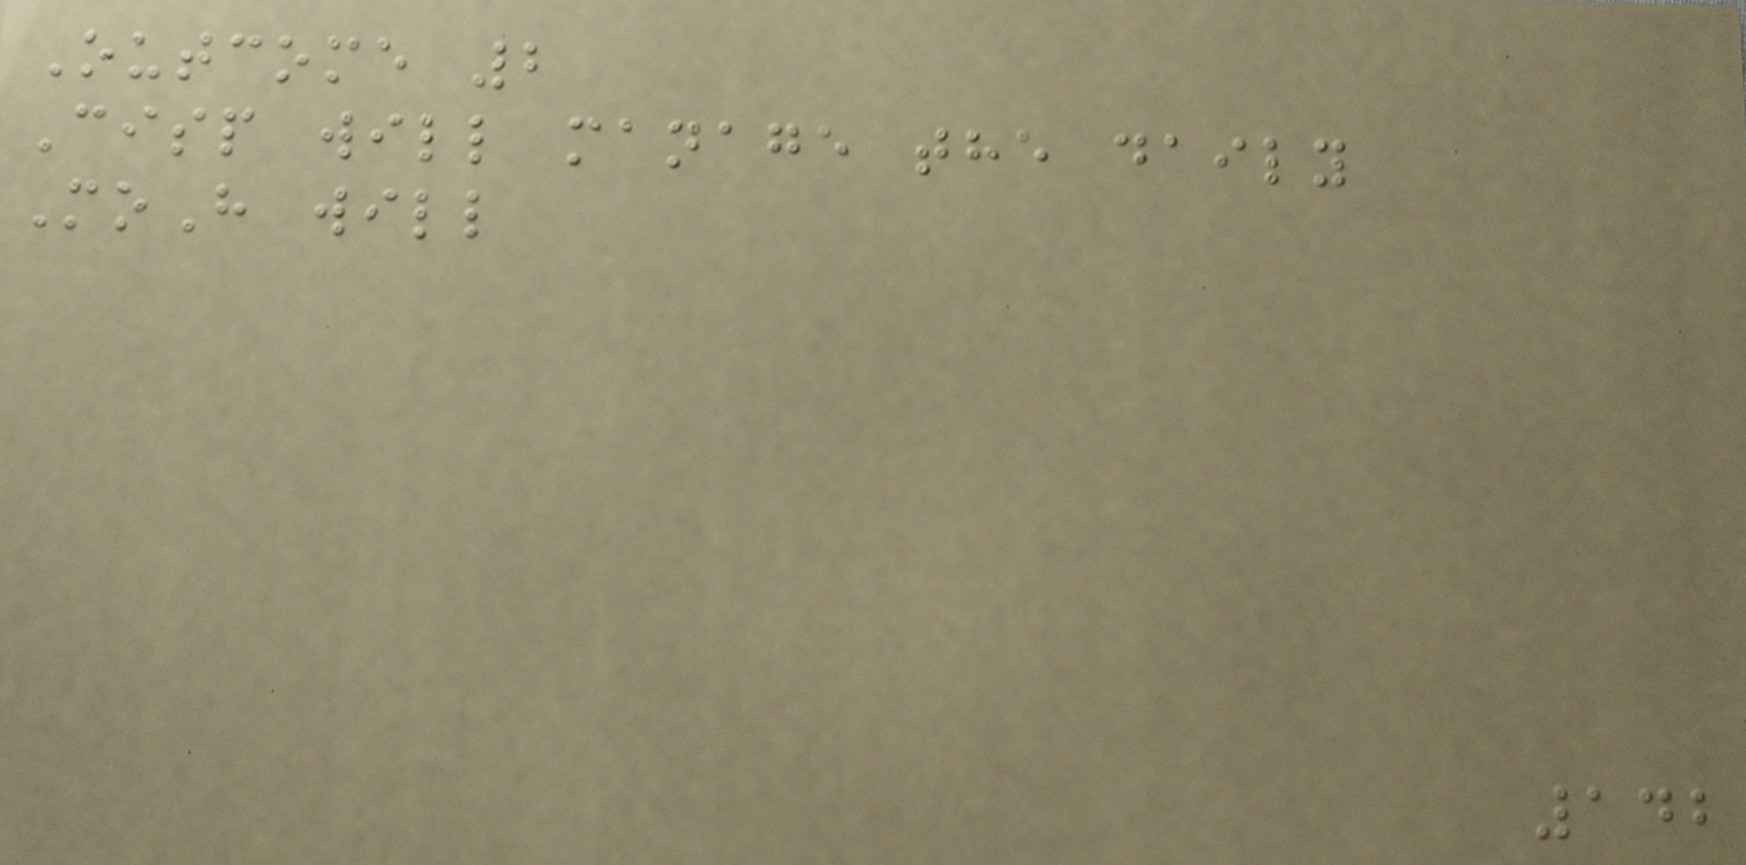Outcome 2
Cisp will manage the daily
MoH will
142
